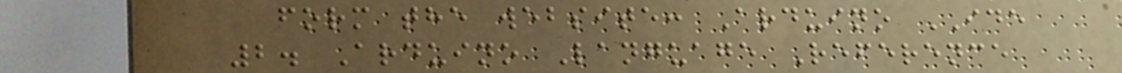form the website: Arduino IDE
2. Arduino Language Reference
